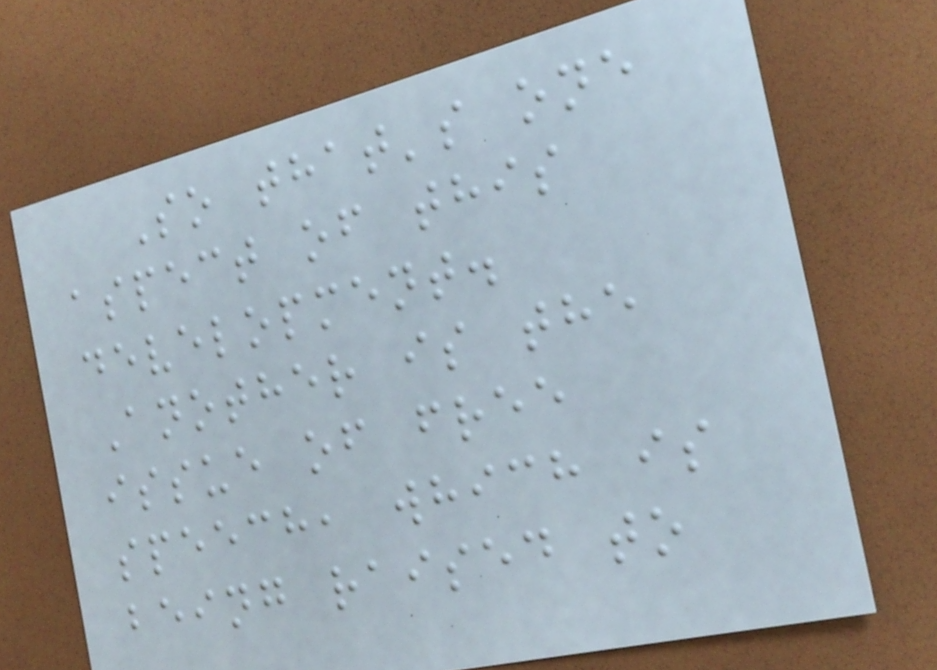So that's one
aspect of this
development.
Another is the
issue of free
speech, which is
being raised to
